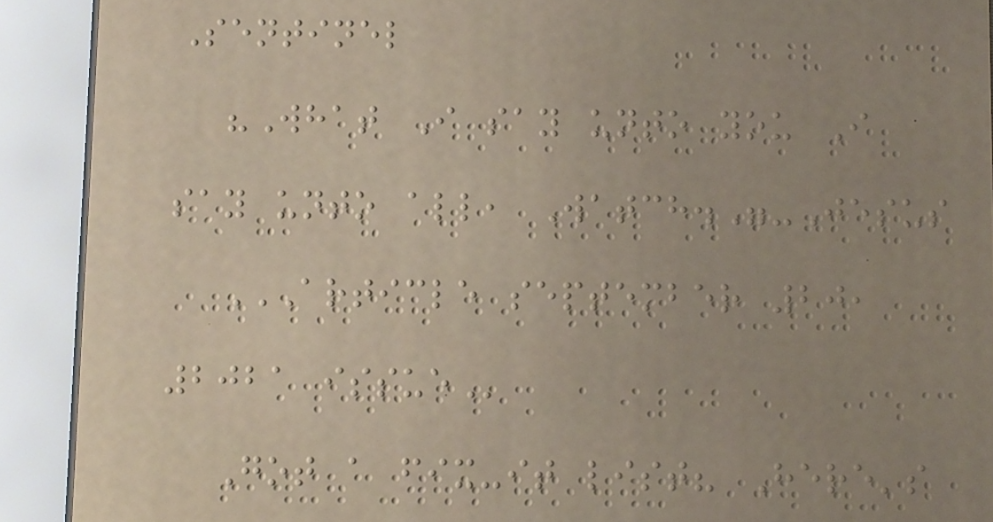Sentinel
"What I say unto you I
say unto all, Watch."-Jesus
ARTICLE SEPTEMBER 20,
2021 ISSUE
Got a fix-it list? Here's
